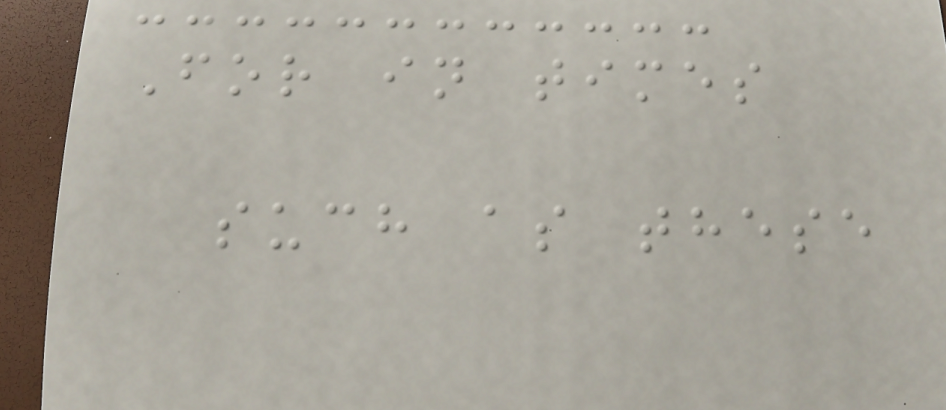For in times
such as these
